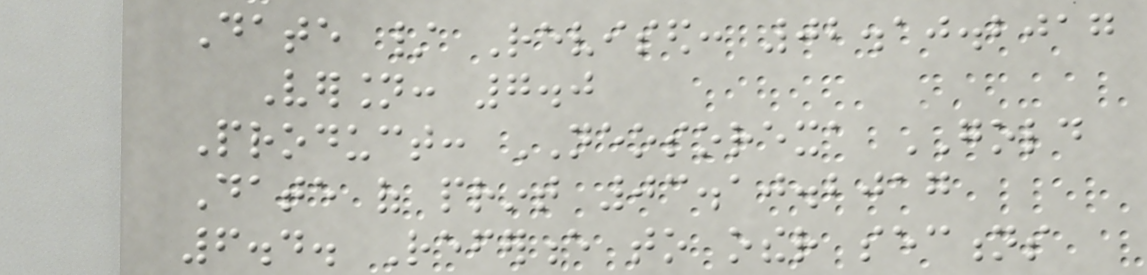Date / Revised: 02.10.2017
Version: 7.0
Product: NEOSOREXA GOLD
Date of print 03.10.2017
6.4. Reference to other sections
